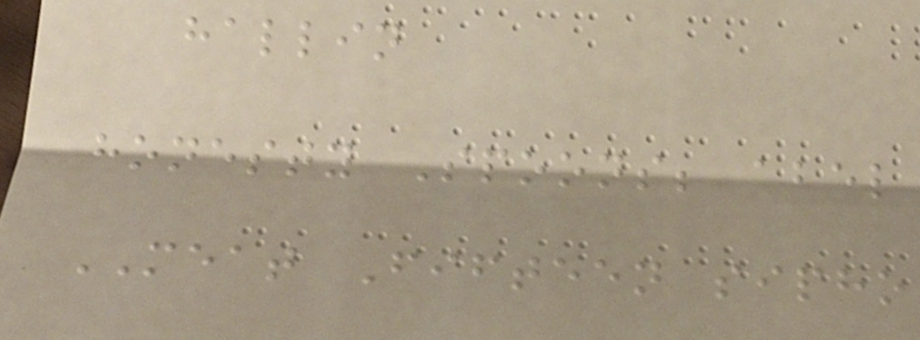hallin
honesty Spoons; abel
MEAT Fifteen sipho
